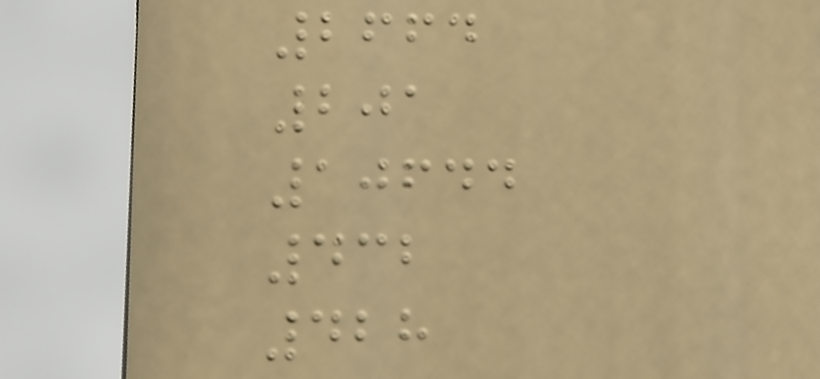2664
201
10644
432
428
